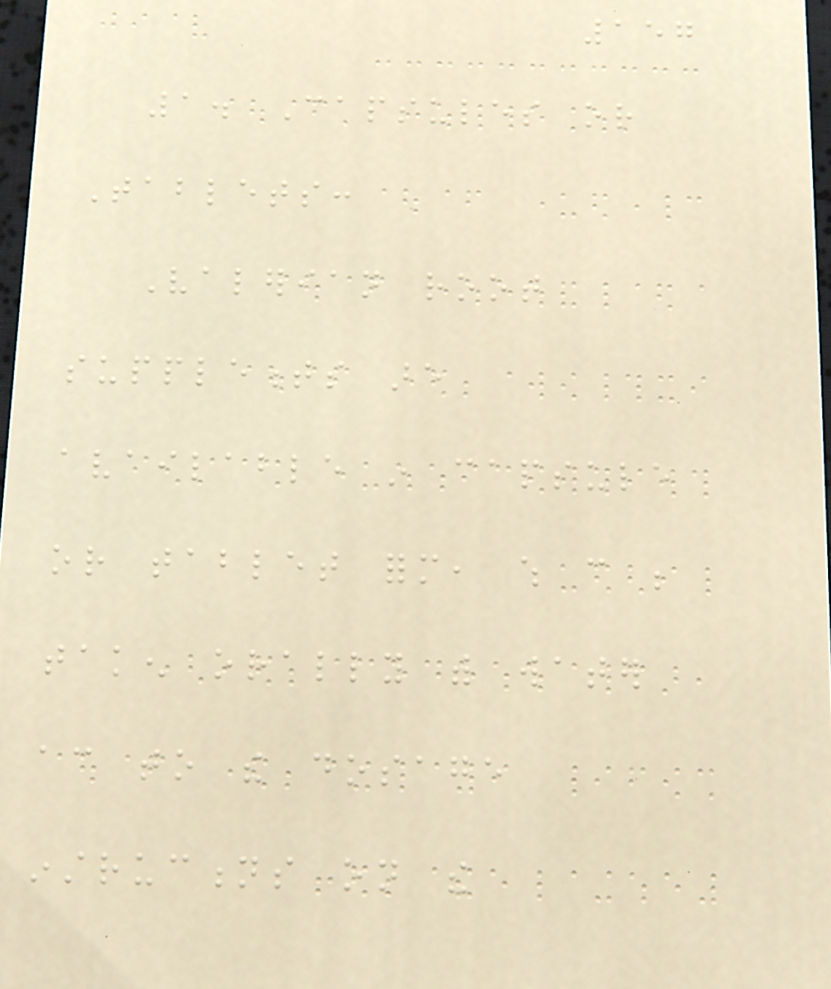157
1. Capsules or
Tablets:
Valerian root
supplements are
available in capsule
or tablet form, which can be
taken orally with water
according to the dosage
instructions on the
